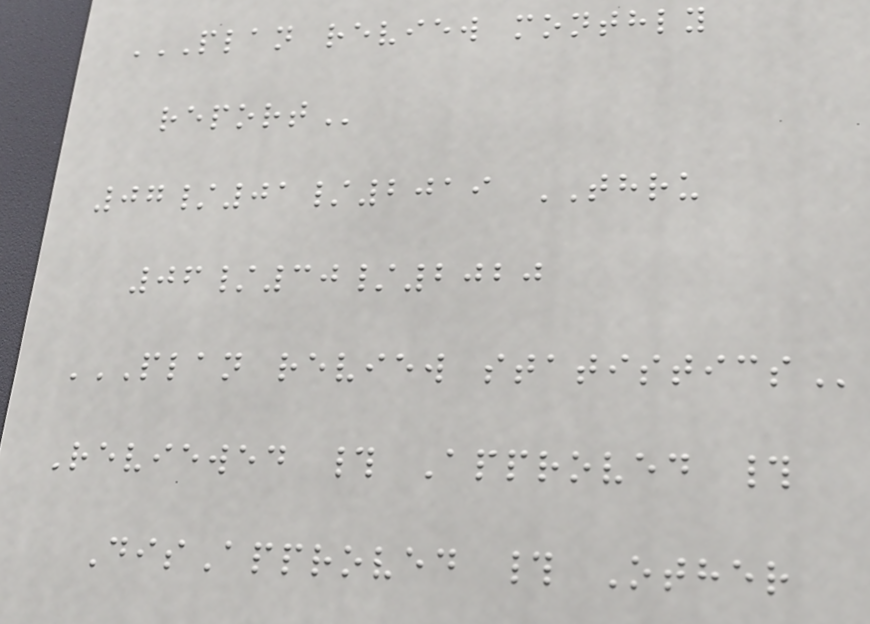PLAN REVIEW MONTHLY
REPORT
07/01/2019 THRU
06/30/2020
PLAN REVIEW STATISTICS
Reviewed # Approved #
DisApproved # Other
